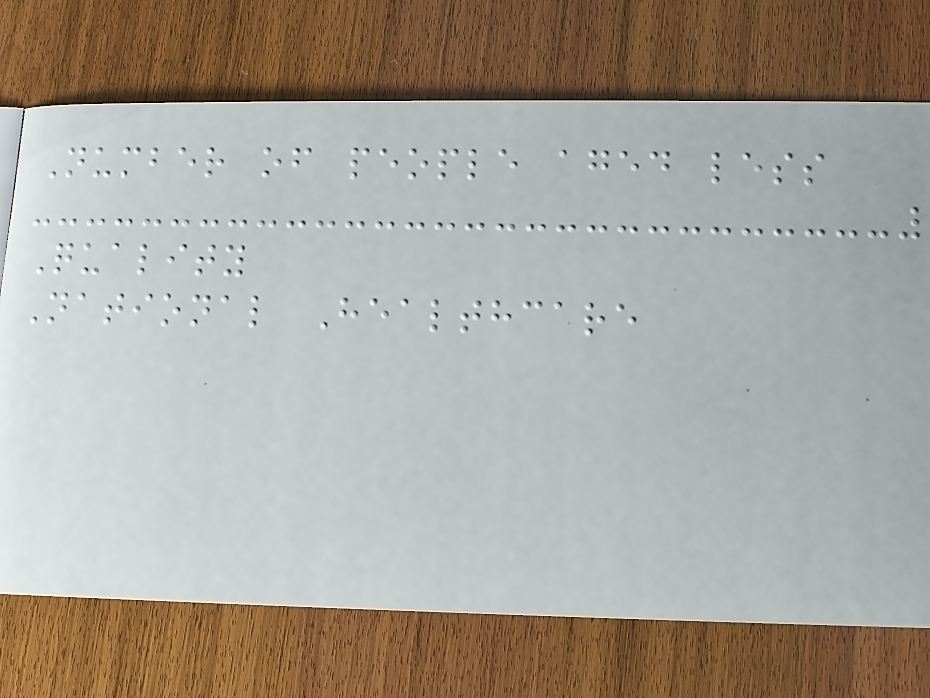Number of people aged less
Quality
National Healthcare
